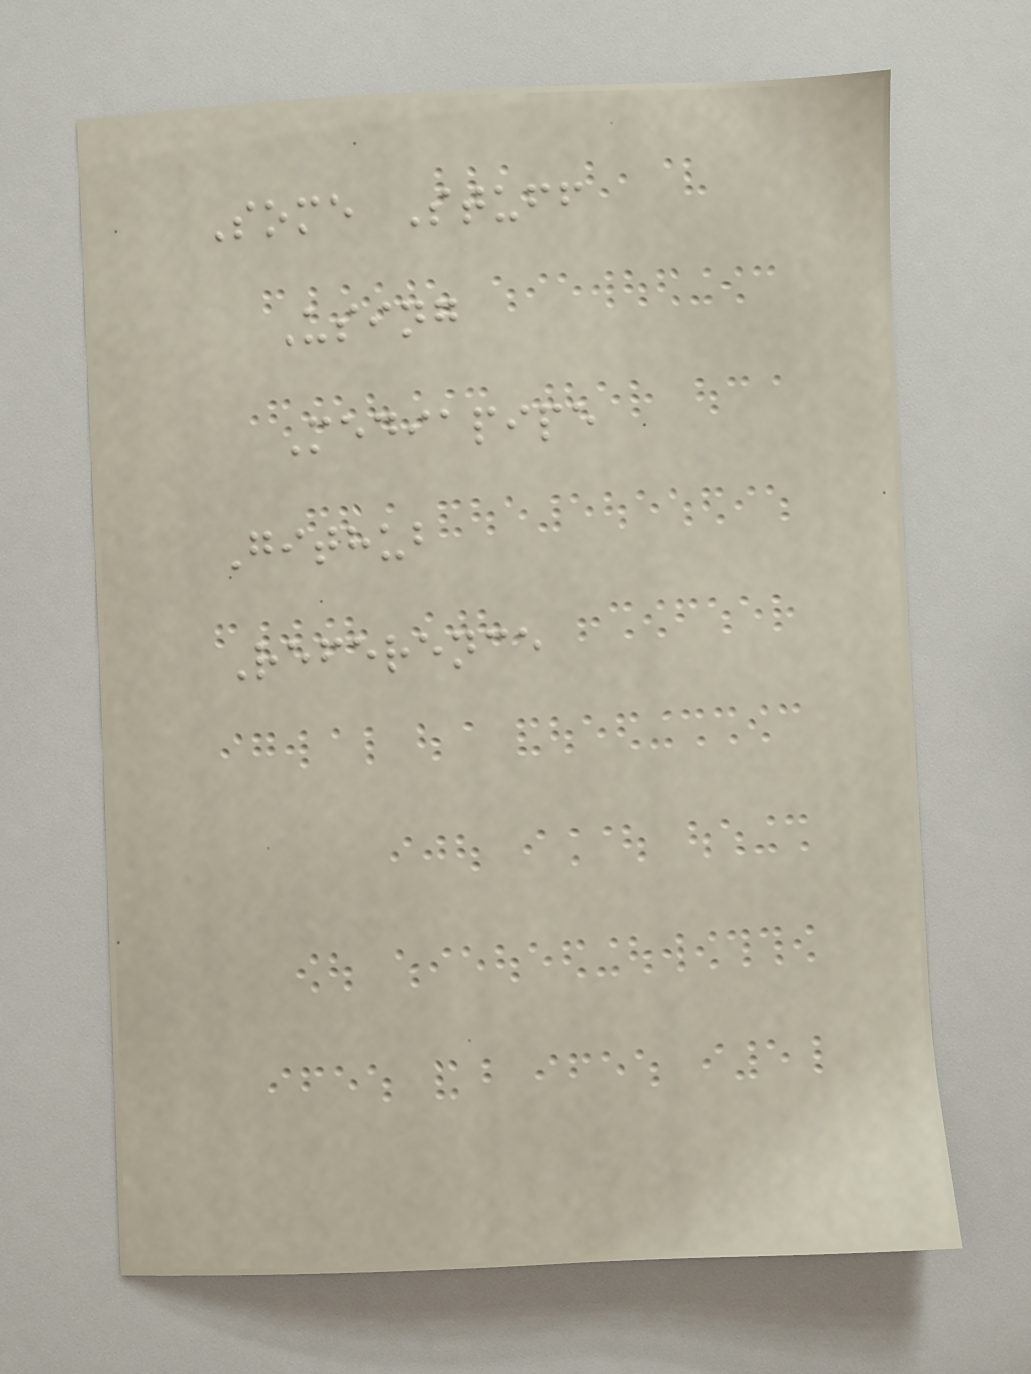Some Stuff
Using
Mediapipe
Github
Reference
